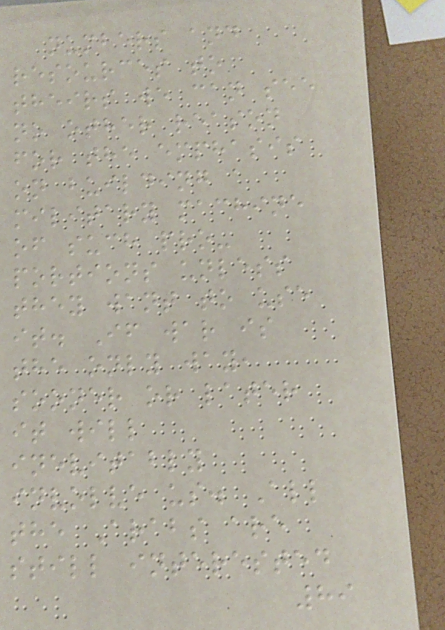numbers and
resources to
theirs we can see
no other reason
for the emphasis
on building a
military machine
of such pro-
portions unless
they want to use
it. If war is
the only way,
sooner or later
it will
inevitably
involve us. All
the Arabs are
still interested
89
